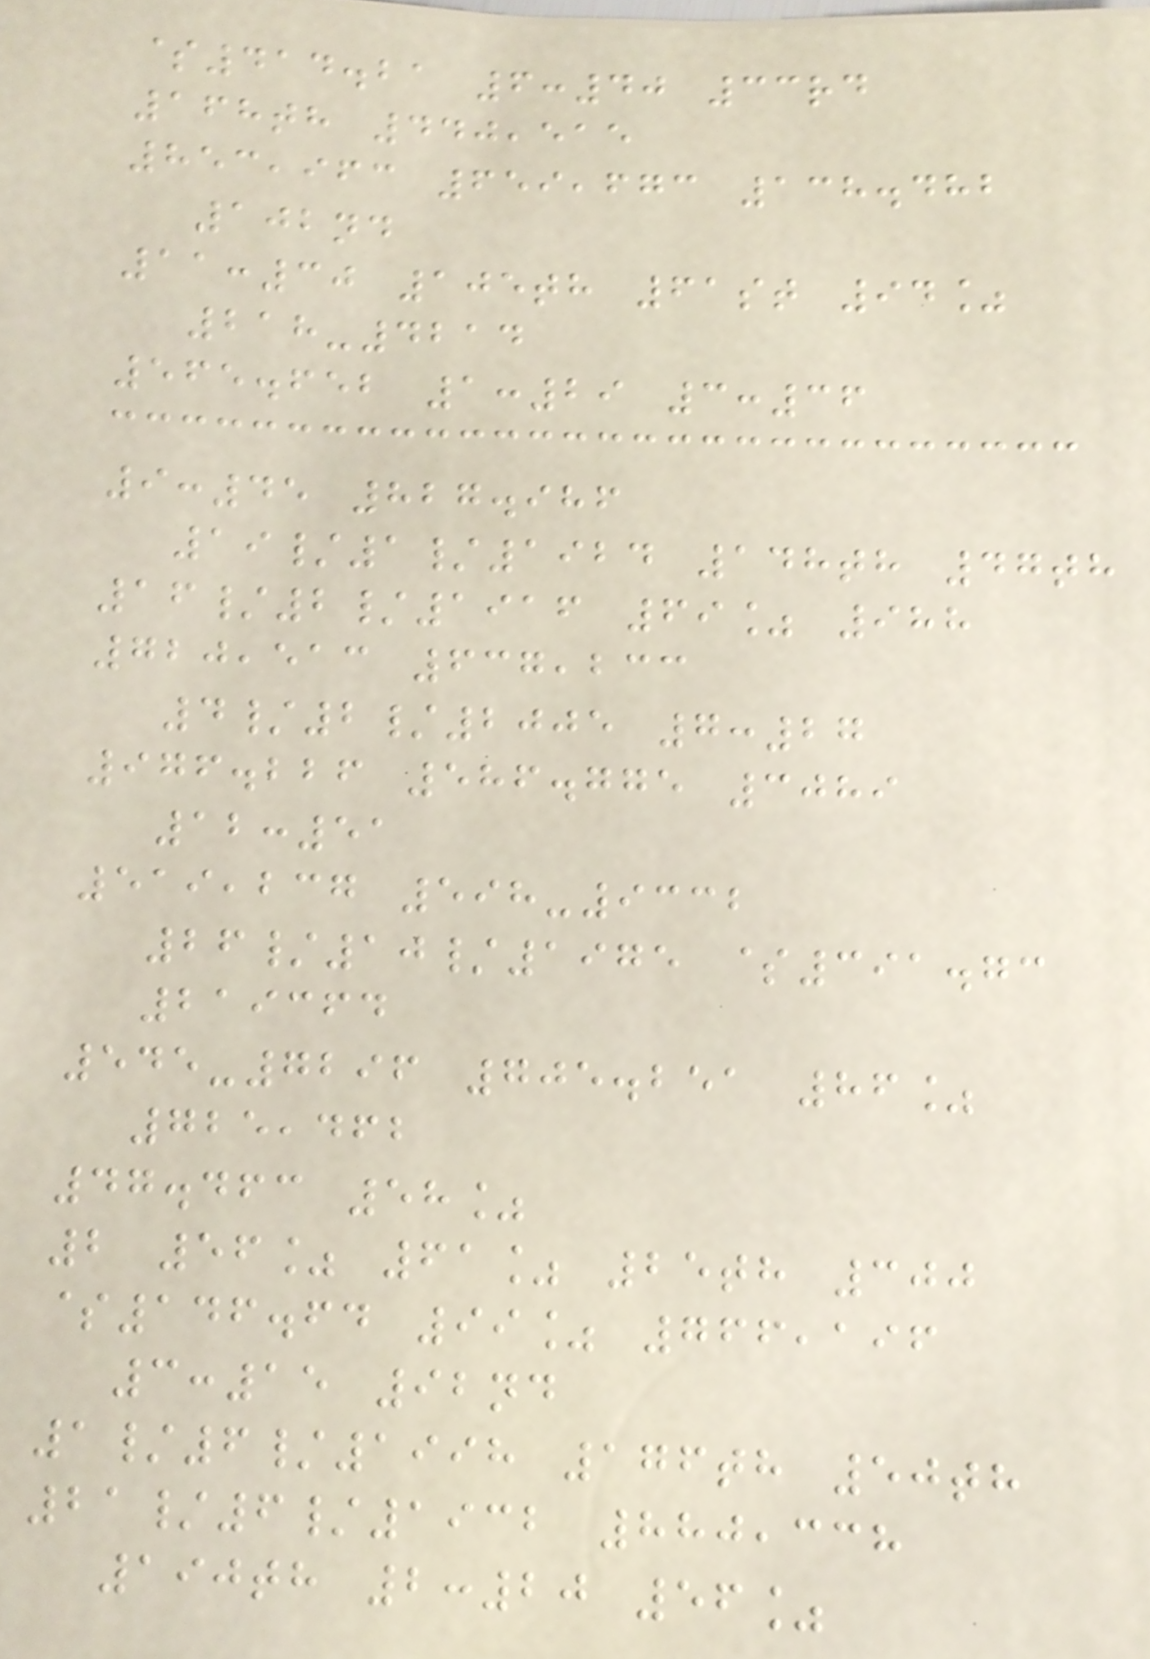$414.21 6:40 33rd
168th 440,515
853,963 659,673 138.482
102nd
11:30 105th 61st 94%
218-4214
565.652 1:29 3:36
9:45 827.986
19/1/1924 148th 47th
16/2/1916 69% 988
720,513 637,233
4/2/2005 7:27
976.226 586.775 3089
12:51
519,237 598-9332
26/10/1975 $391.73
219364
545-7296 705.251 86%
725,462
47.463 58%
2 56% 61% 25th 300
$146.64 99% 766,196
3:15 92nd
1/6/1998 176th 50th
21/6/1932 880,338
190th 2:20 56%
